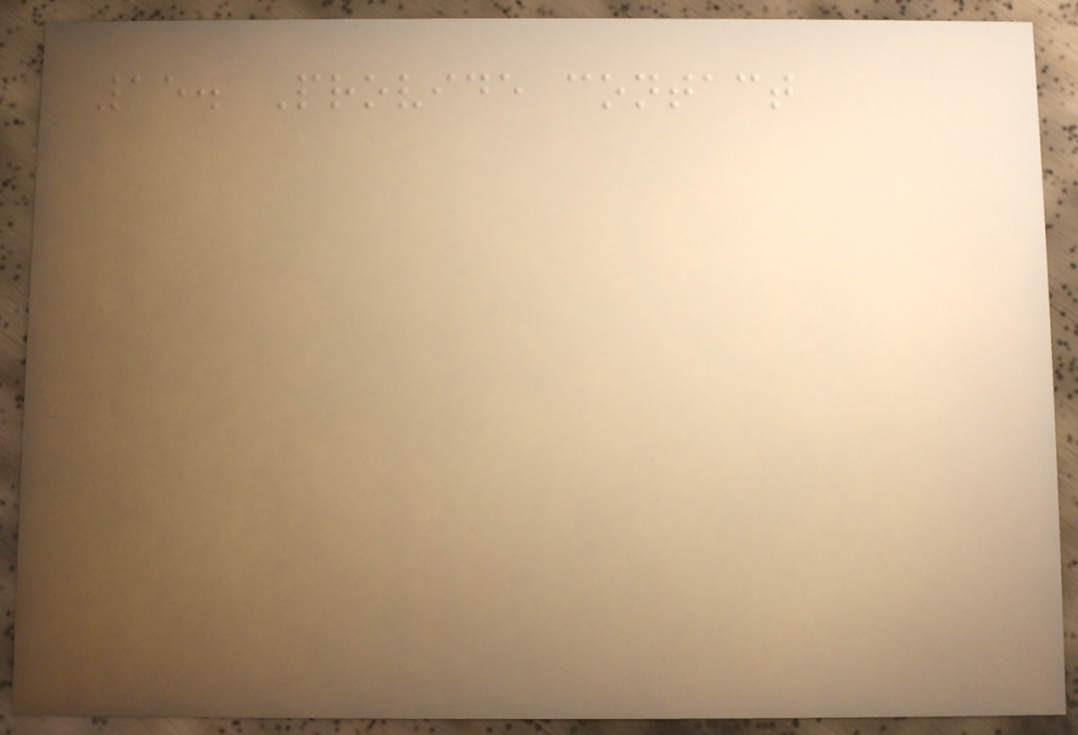15. Provide contact
